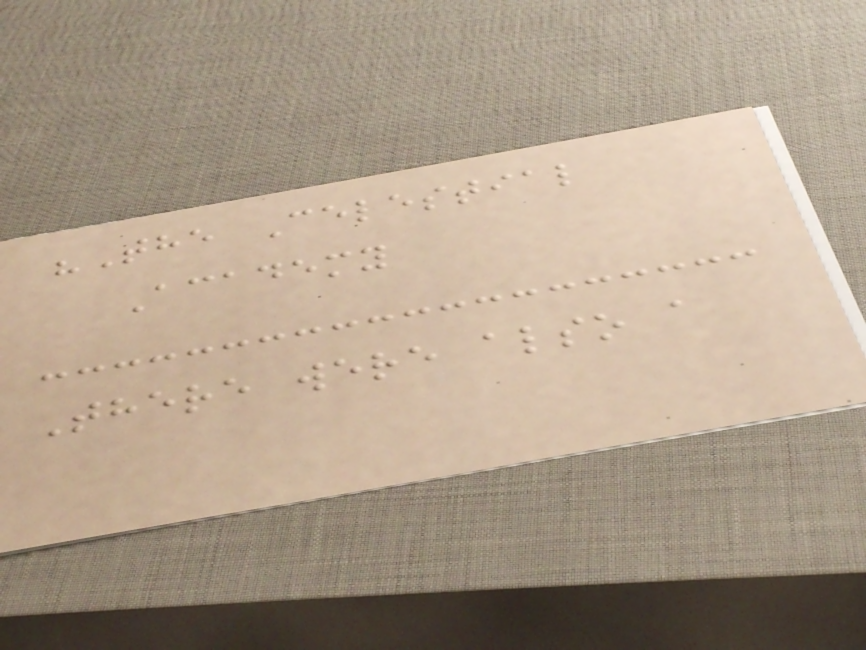"The Celestial
Academy
There were also a
